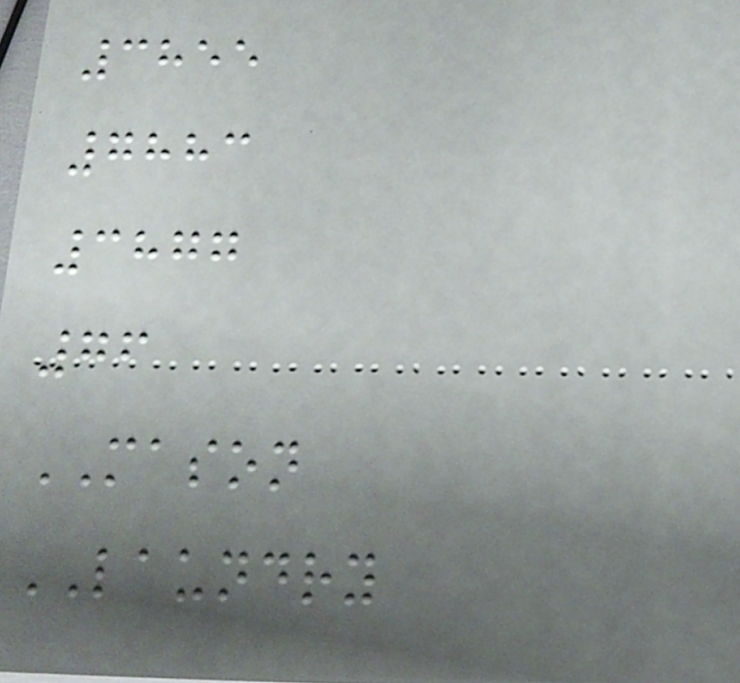3855
7883
3877
76
MASON
LAUNDRY
